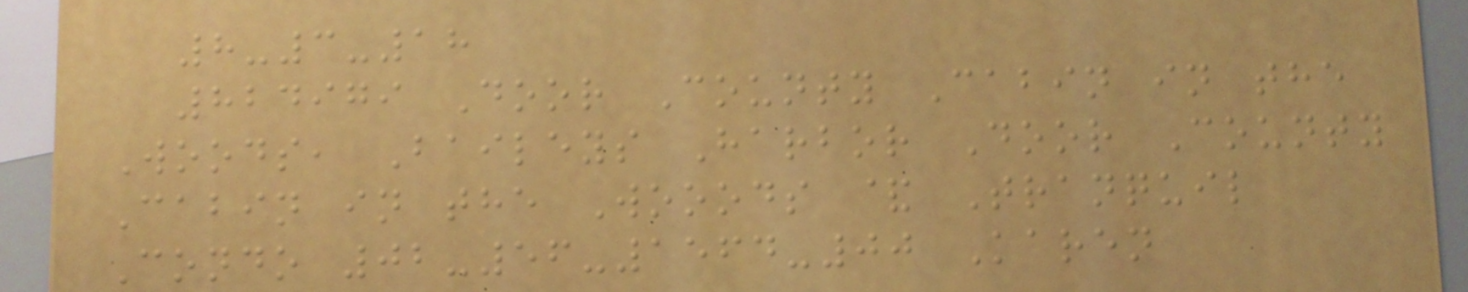8-3-18
824979 Door County Cabin in the
Woods, Baileys Harbor Door County
Cabin in the Wooods & Tranquil
Condo 02-56-1564-00 Karen
